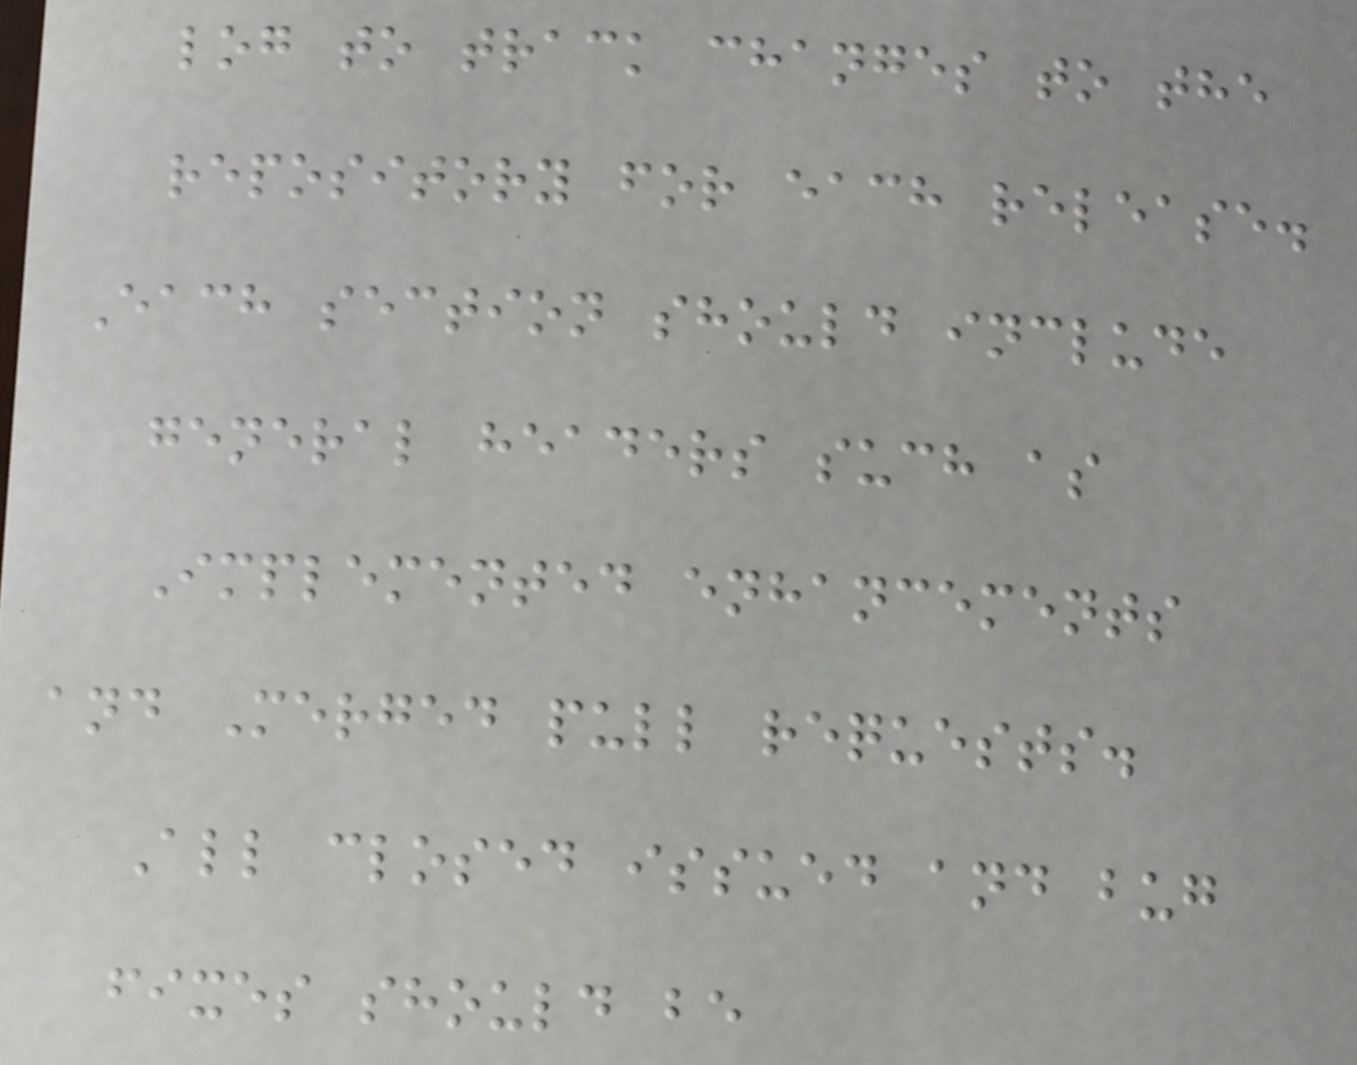log to track changes to the
repository for each release.
Each section should include
general headers such as
Implemented enhancements
and Merged pull requests.
All closed issued and bug
fixes should be
